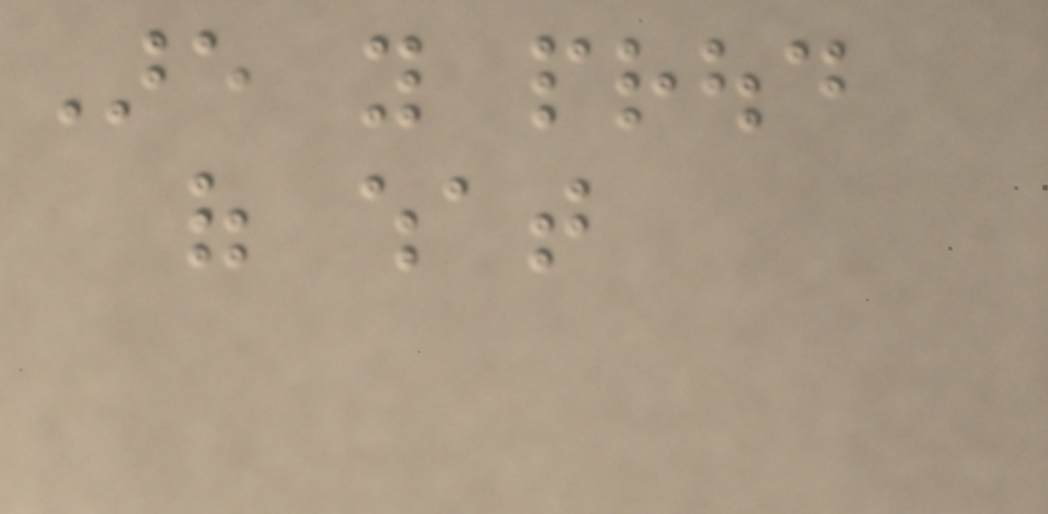Are you proud
of what
